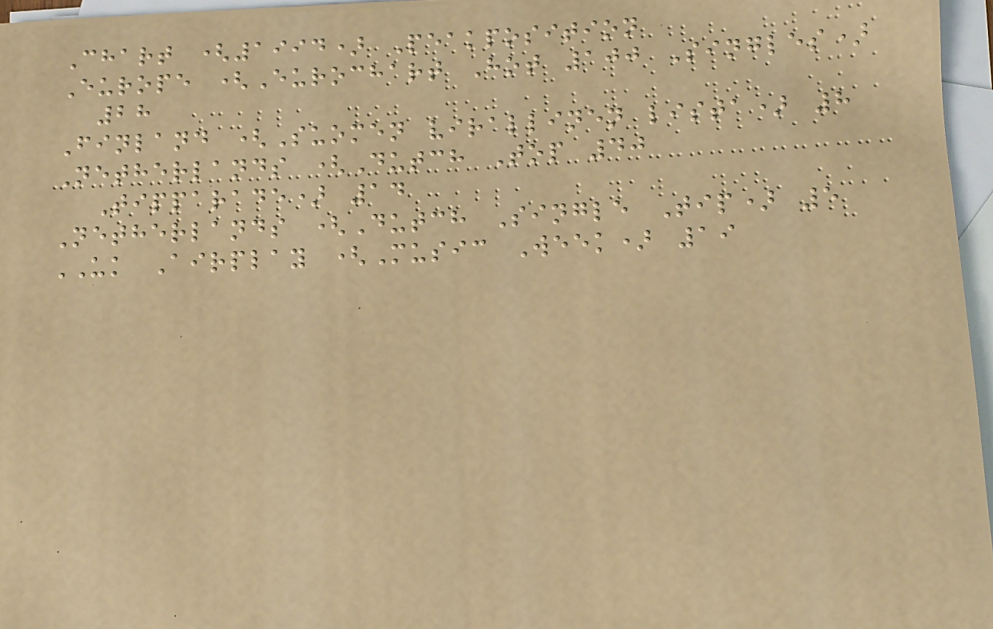Chart (1994) Peakposition
Europe (Eurochart Hot 100 Singles)
28
Finland (Suomen virallinen lista) 8
Netherlands (Dutch Top 40
Tipparade) 14
Netherlands (Dutch Single Tip) 5
UK Airplay (Music Week) 19
